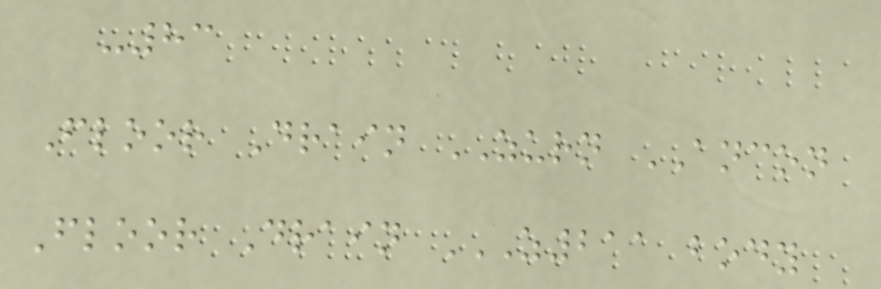-83
Floor Drain ZURN ANCON
Floor Drain Z211 BODY
